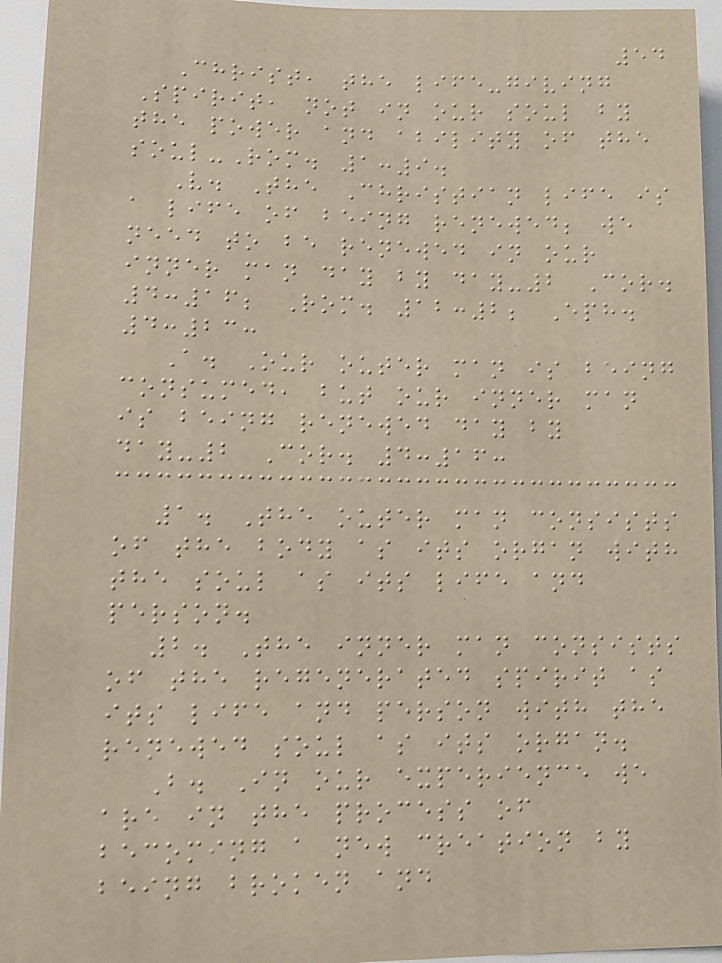54
Christ, the life-giving
Spirit, not in our soul by
the power and ability of the
soul-Rom. 1:9.
V. The Christian life is
a life of being renewed; we
need to be renewed in our
inner man day by day-2 Cor.
4:16; Rom. 12:2; Eph.
4:23:
A. Our outer man is being
consumed, but our inner man
is being renewed day by
day-2 Cor. 4:16:
1. The outer man consists
of the body as its organ with
the soul as its life and
person.
2. The inner man consists
of the regenerated spirit as
its life and person with the
renewed soul as its organ.
B. In our experience we
are in the process of
becoming a new creation by
being broken and
